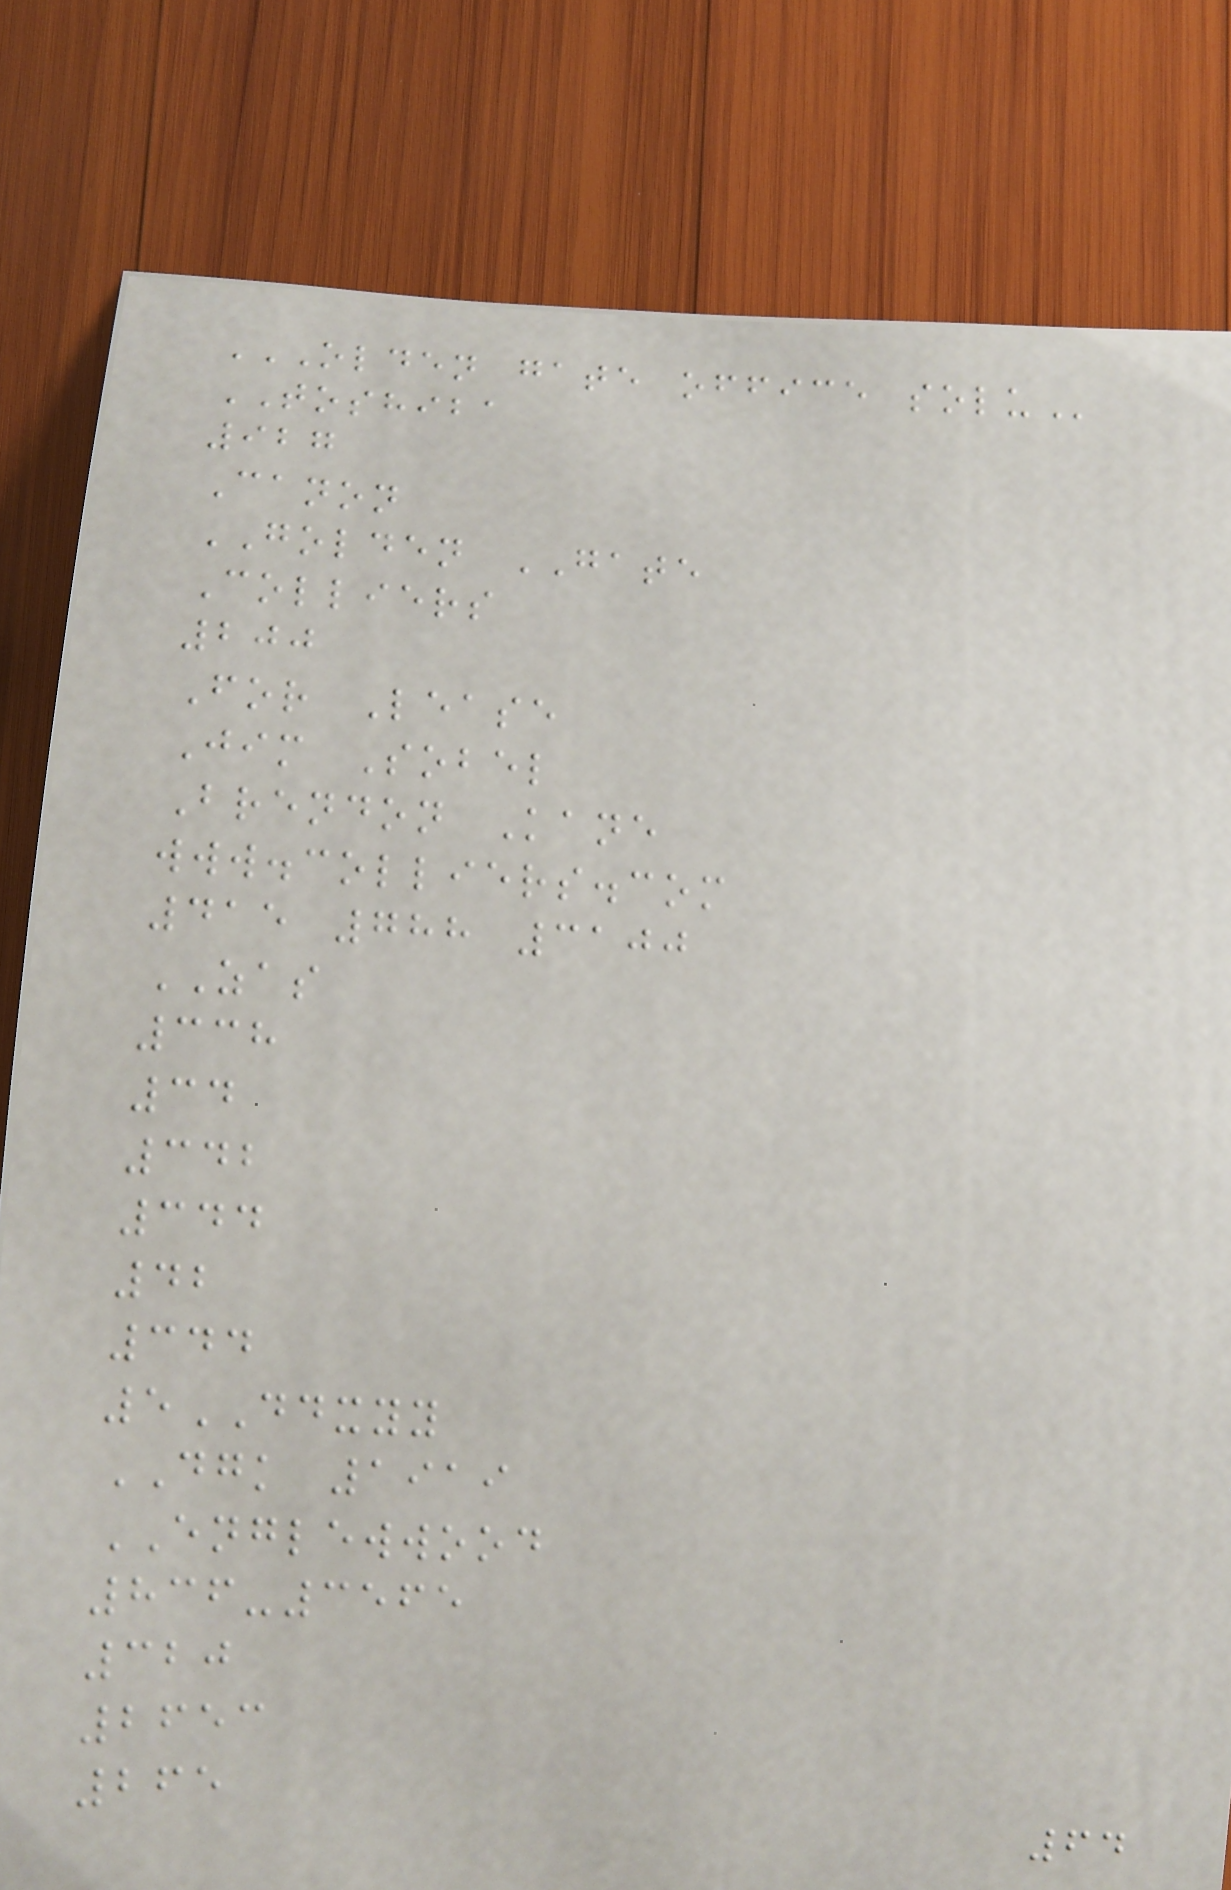OLDEN GATE OFFICE SOLU
TOSHIBA
927
Canon
GOLDEN GATE
Colliers
200
For Lease
Jim Sobel
Brendon Kane
www.colliers.com
415 788 3100
ZAS
338
34
342
344
42
344
5DDXYY
DGK 1919
ENGLEWWOOD
836-3565
320
2653
265
64
